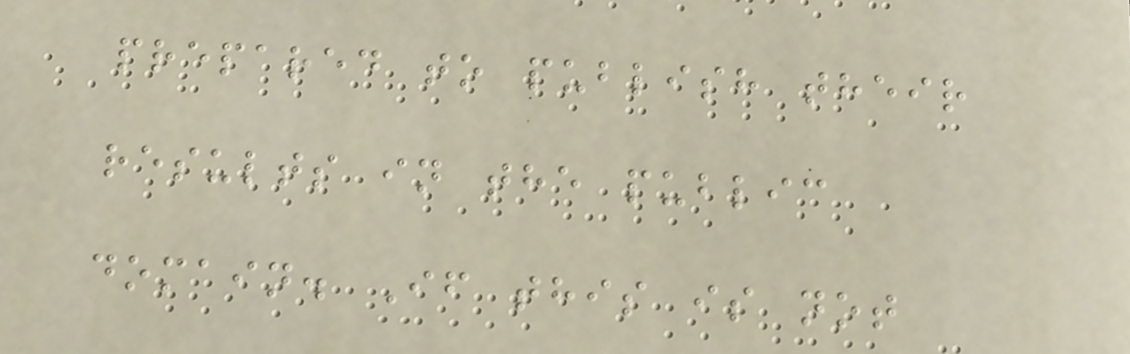prepared to publish their
results in the public
domain. If this is not
